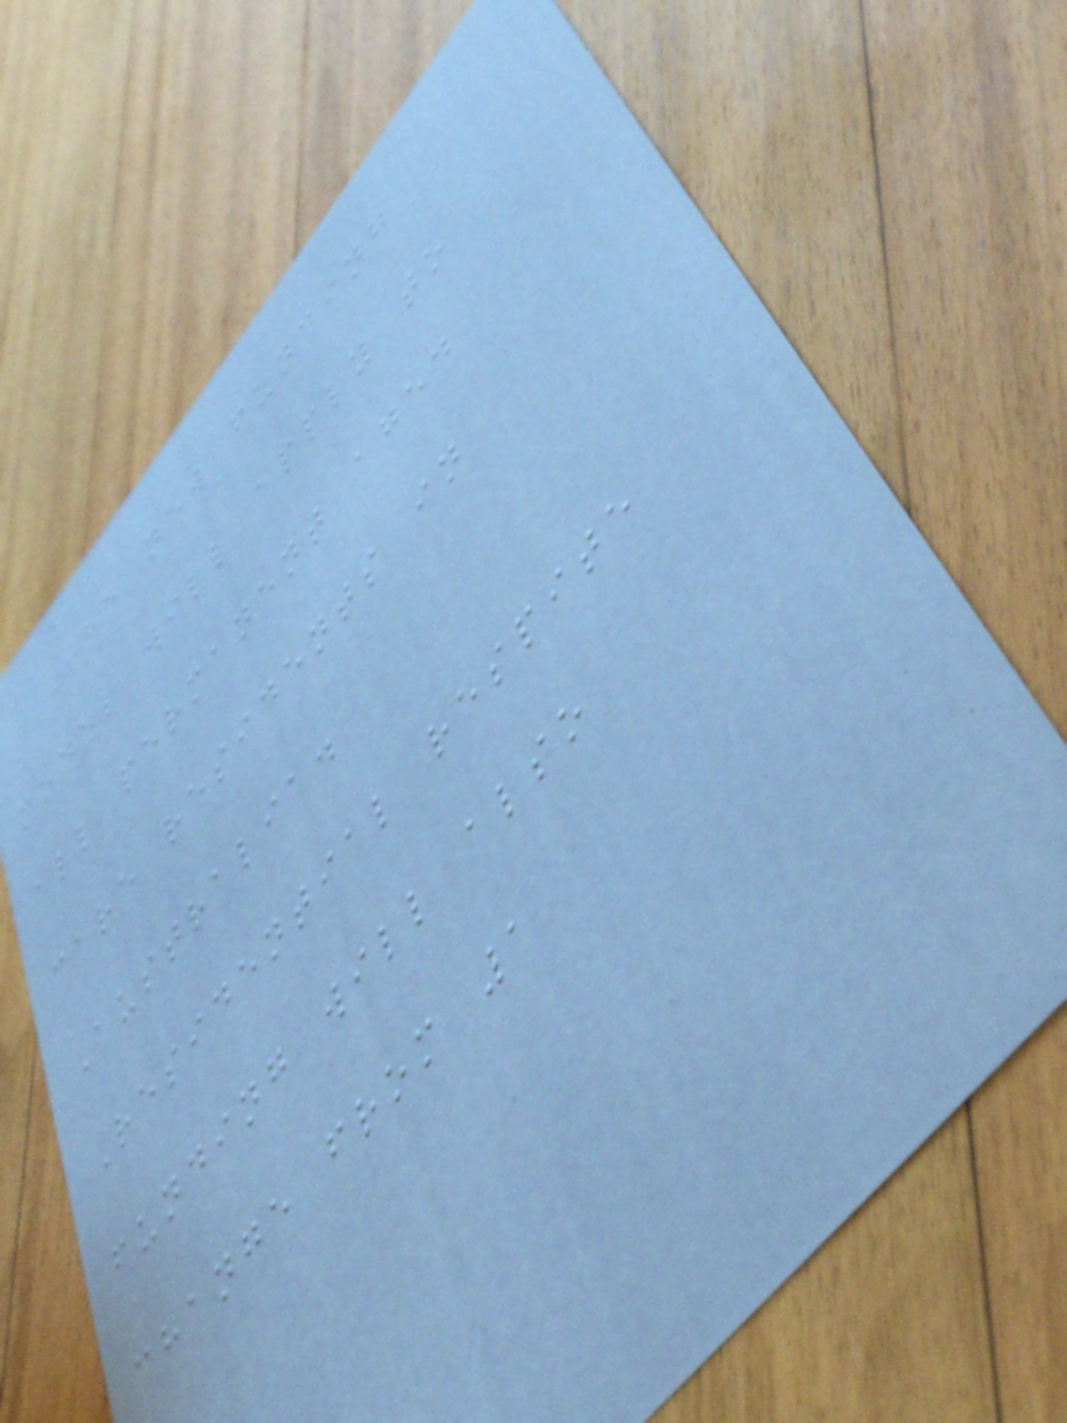The new funding
model will apply to
all permanent aged
care residents in
Australia.
Residential respite
funding will also
change from 1
